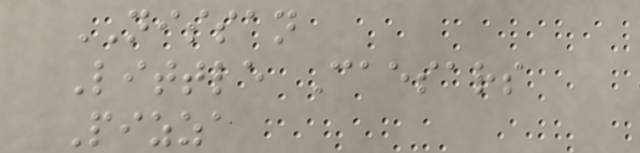NISSAN
Little Caesars
Pizza
